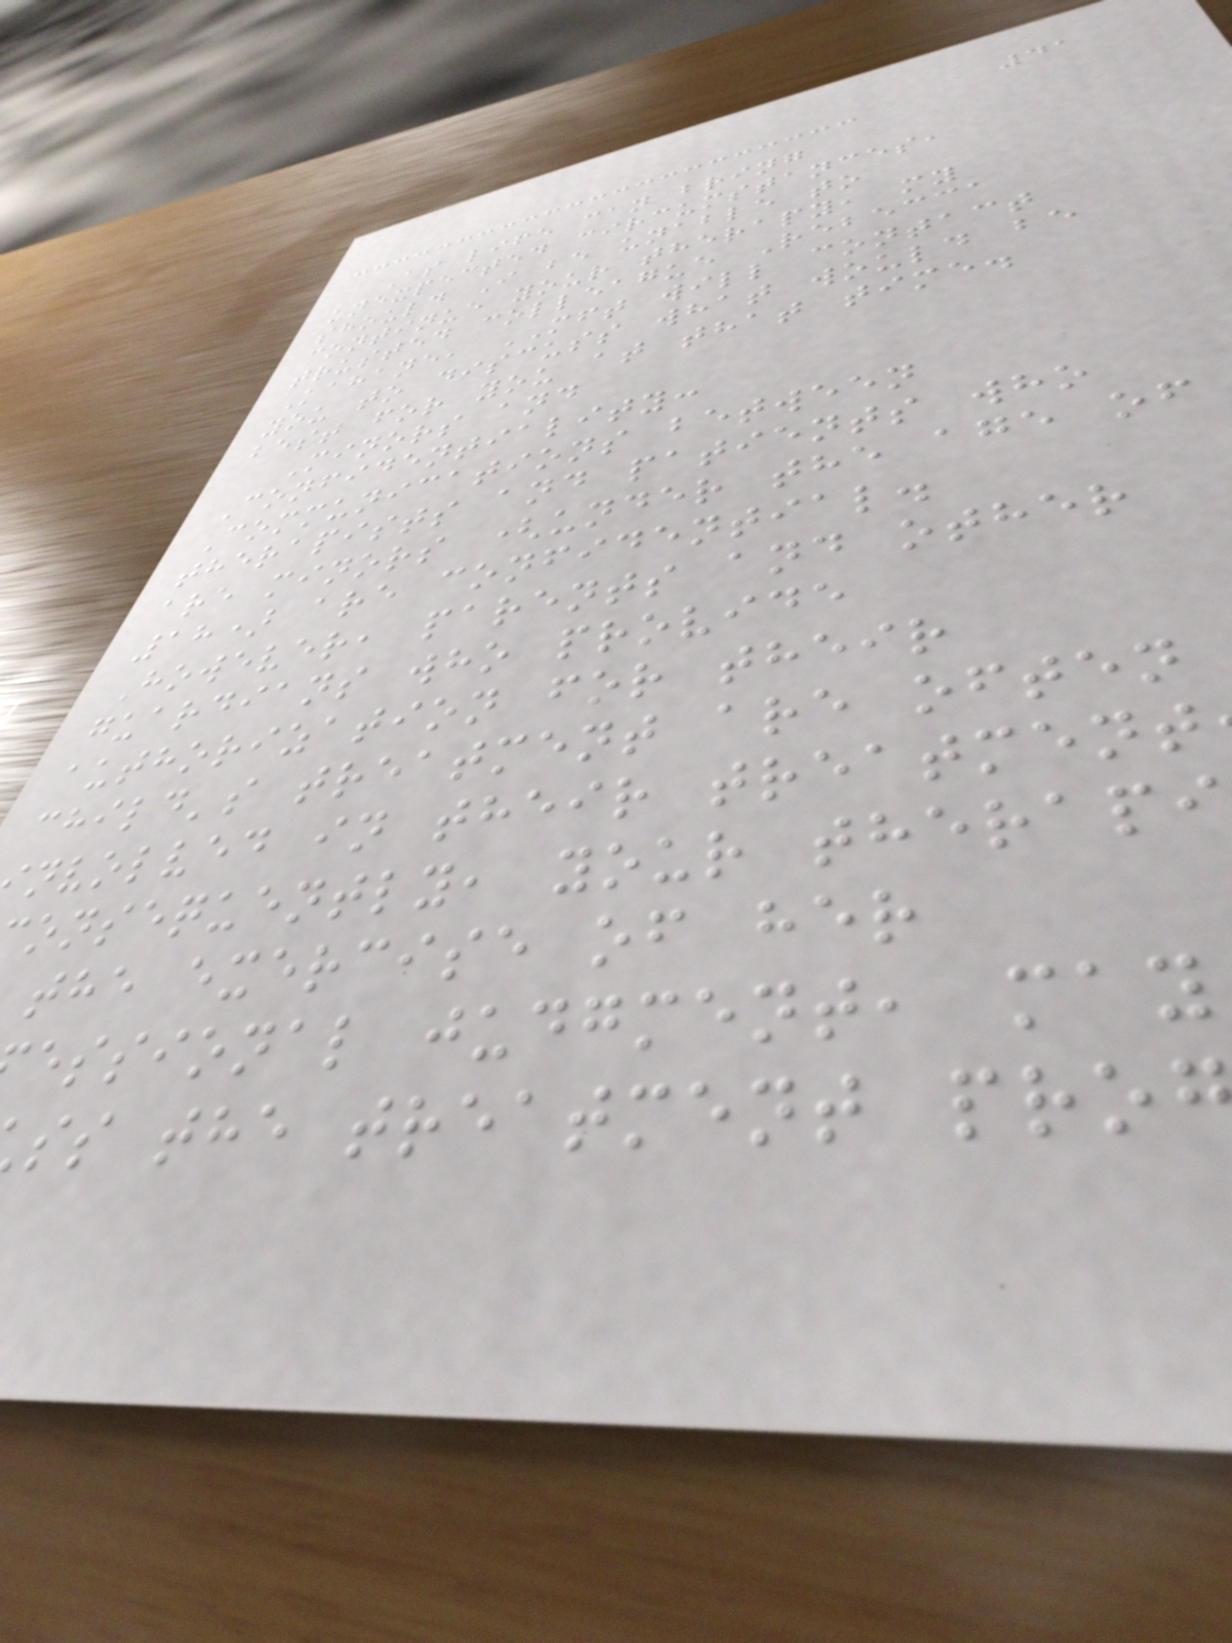41
As life can bring
unexpected circumstances,
should I be unable to
continue your therapy, my
trusted colleague Rebecca
Kahane, MFT will contact
you to discuss what would be
best for you at that time.
Minors and
Confidentiality:
Communications between
therapists and patients who
are minors (under the age of
18) are confidential.
However, parents and other
guardians who provide
authorization for their
child's treatment are often
nvolved in their treatment
onsequently, your therapi
the exercise of her
essional judgment, may
ss the treatment pro
